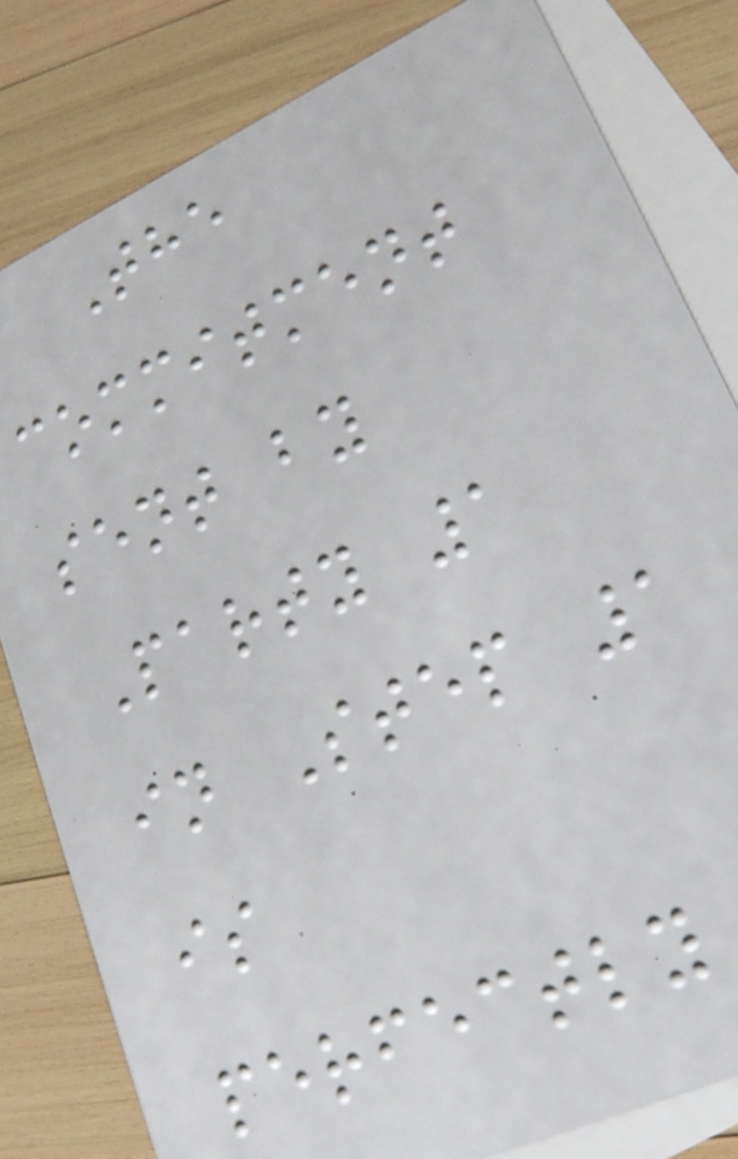The
commitment
sent by
Party 1
in Step 1
is
perfectly
